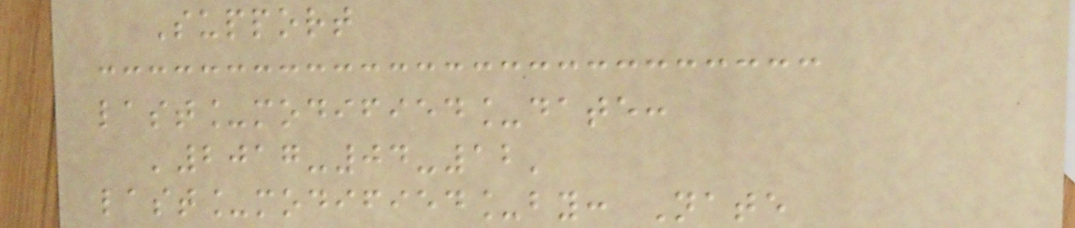Support
last_modified_date:
'2017-04-12'
last_modified_by: Nate
